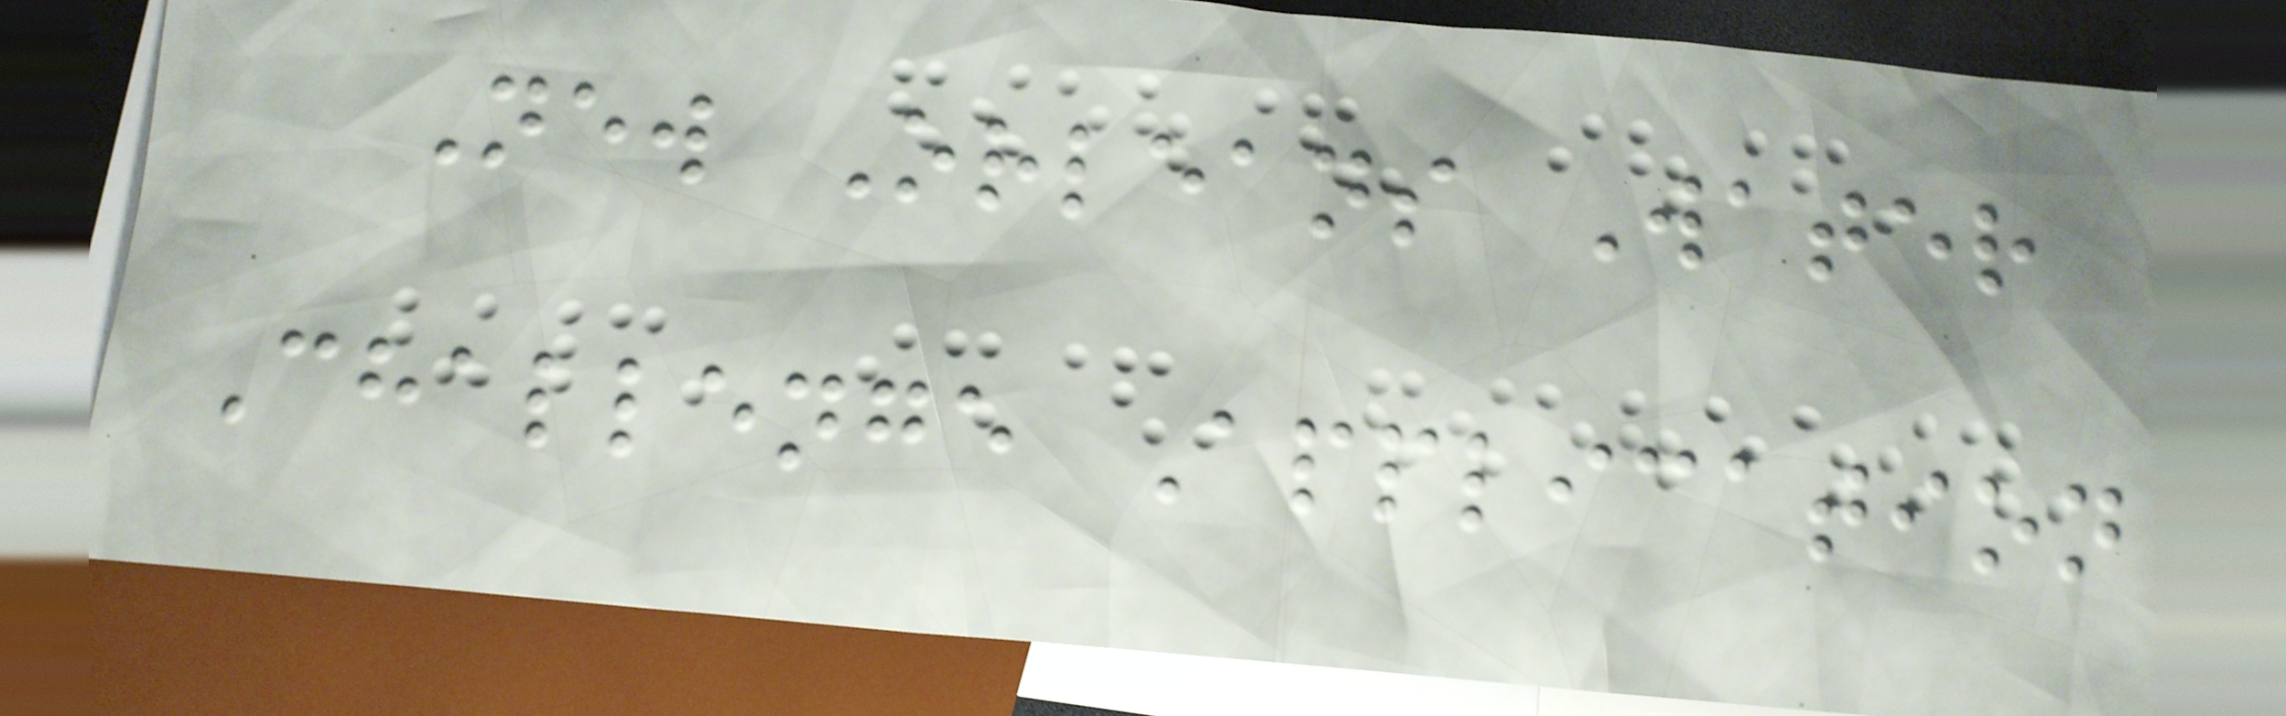New Orleans Water
Challenge Application
